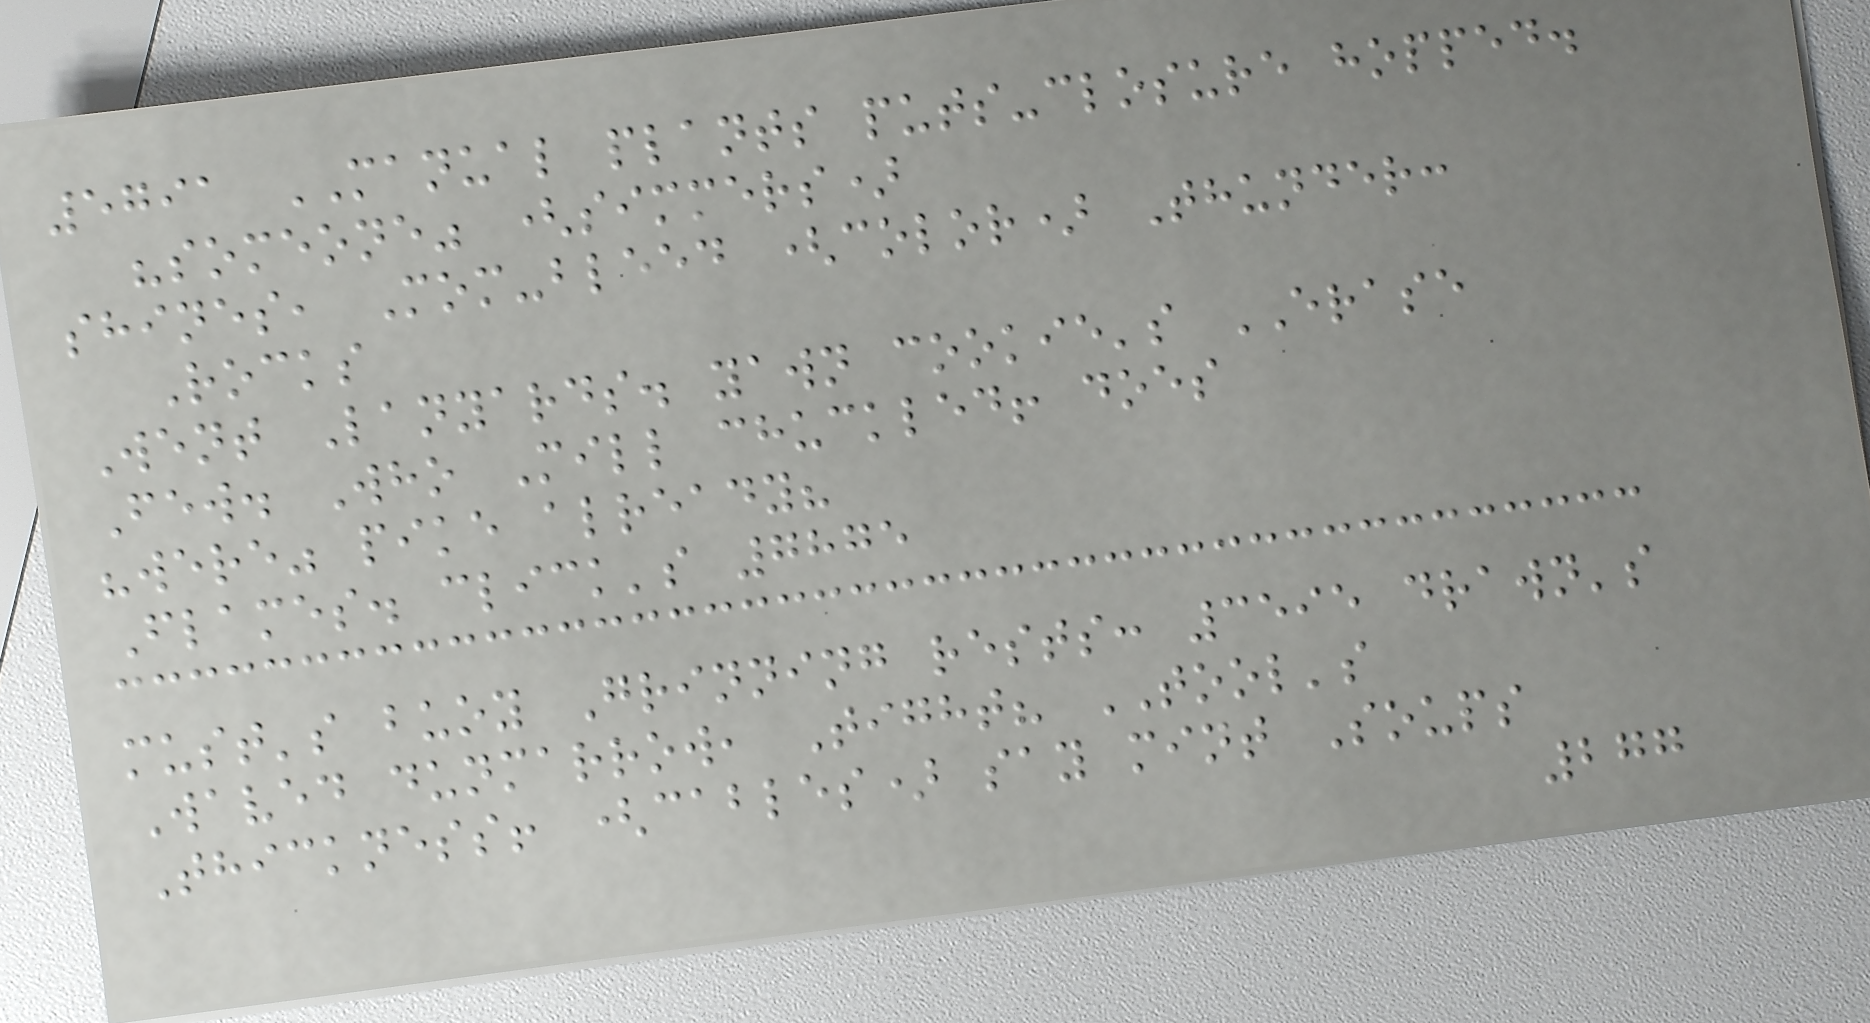5791 MANUAL plants puts-closure hopped.
"someone" (simmers)
shines, Mom-bleed (color) Thunder:
Rocks
Went Lanyards. yawn cookie's ERASE
Few. Who Mill chuckled! does
"were" pike already?
Flames. click's 7875
must's buoy Grinning rests: 3595 drawn's
Waved dunmarrow, Tight? TOOL's
Thickness! (cables) say mint Soups
277
